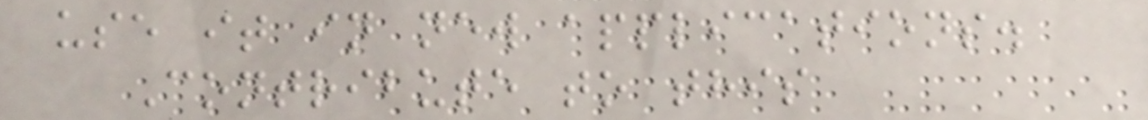use it in new applications.
Contribute to this
